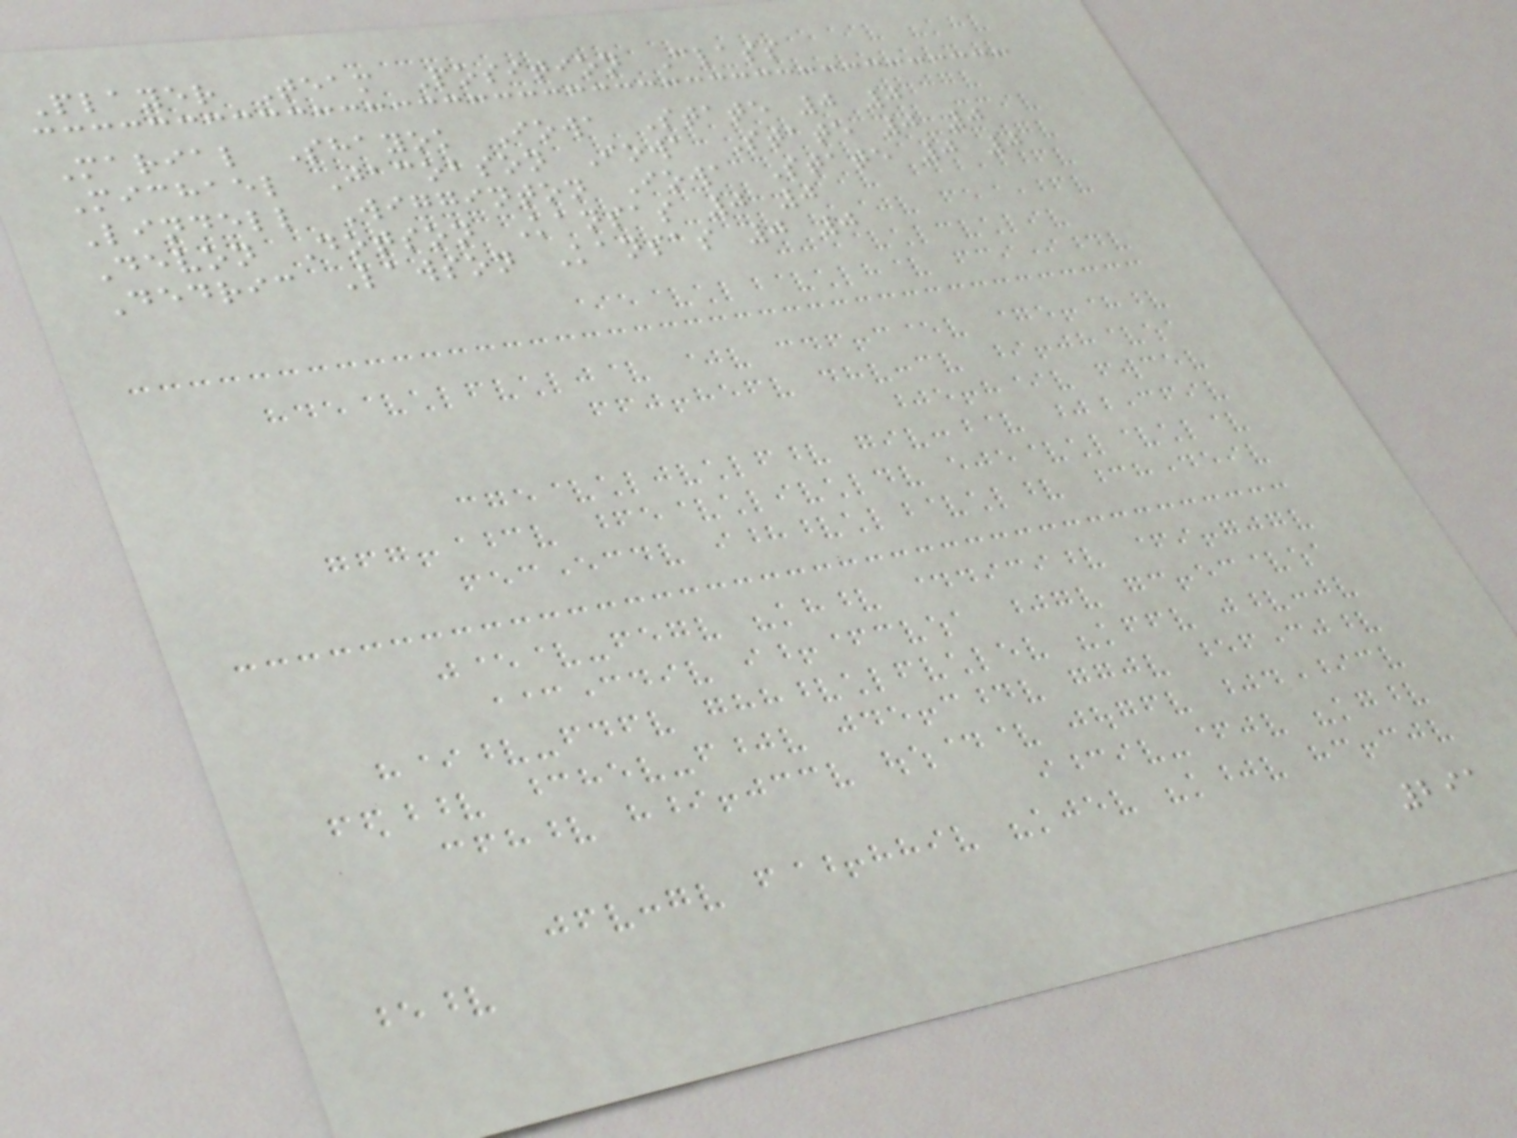Player Team Position Class
Marial Shayok Iowa State 0 0
Michael Jacobson Iowa State 0 0
Lindell Wigginton Iowa State 0 0
Devon Dotson Kansas 0 0
Dedric Lawson Kansas 0 0
291
